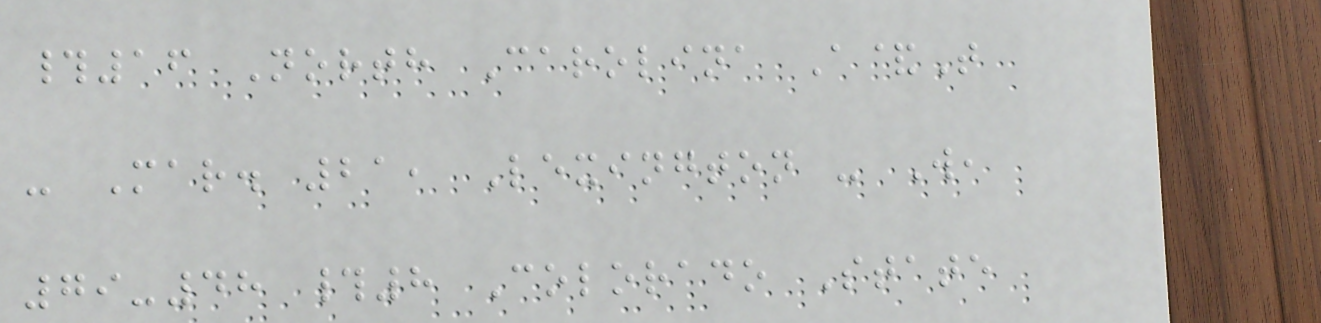#16 North Carolina A&T
- Mar. 21, Lexington - W,
79-48 #8 Colorado State
